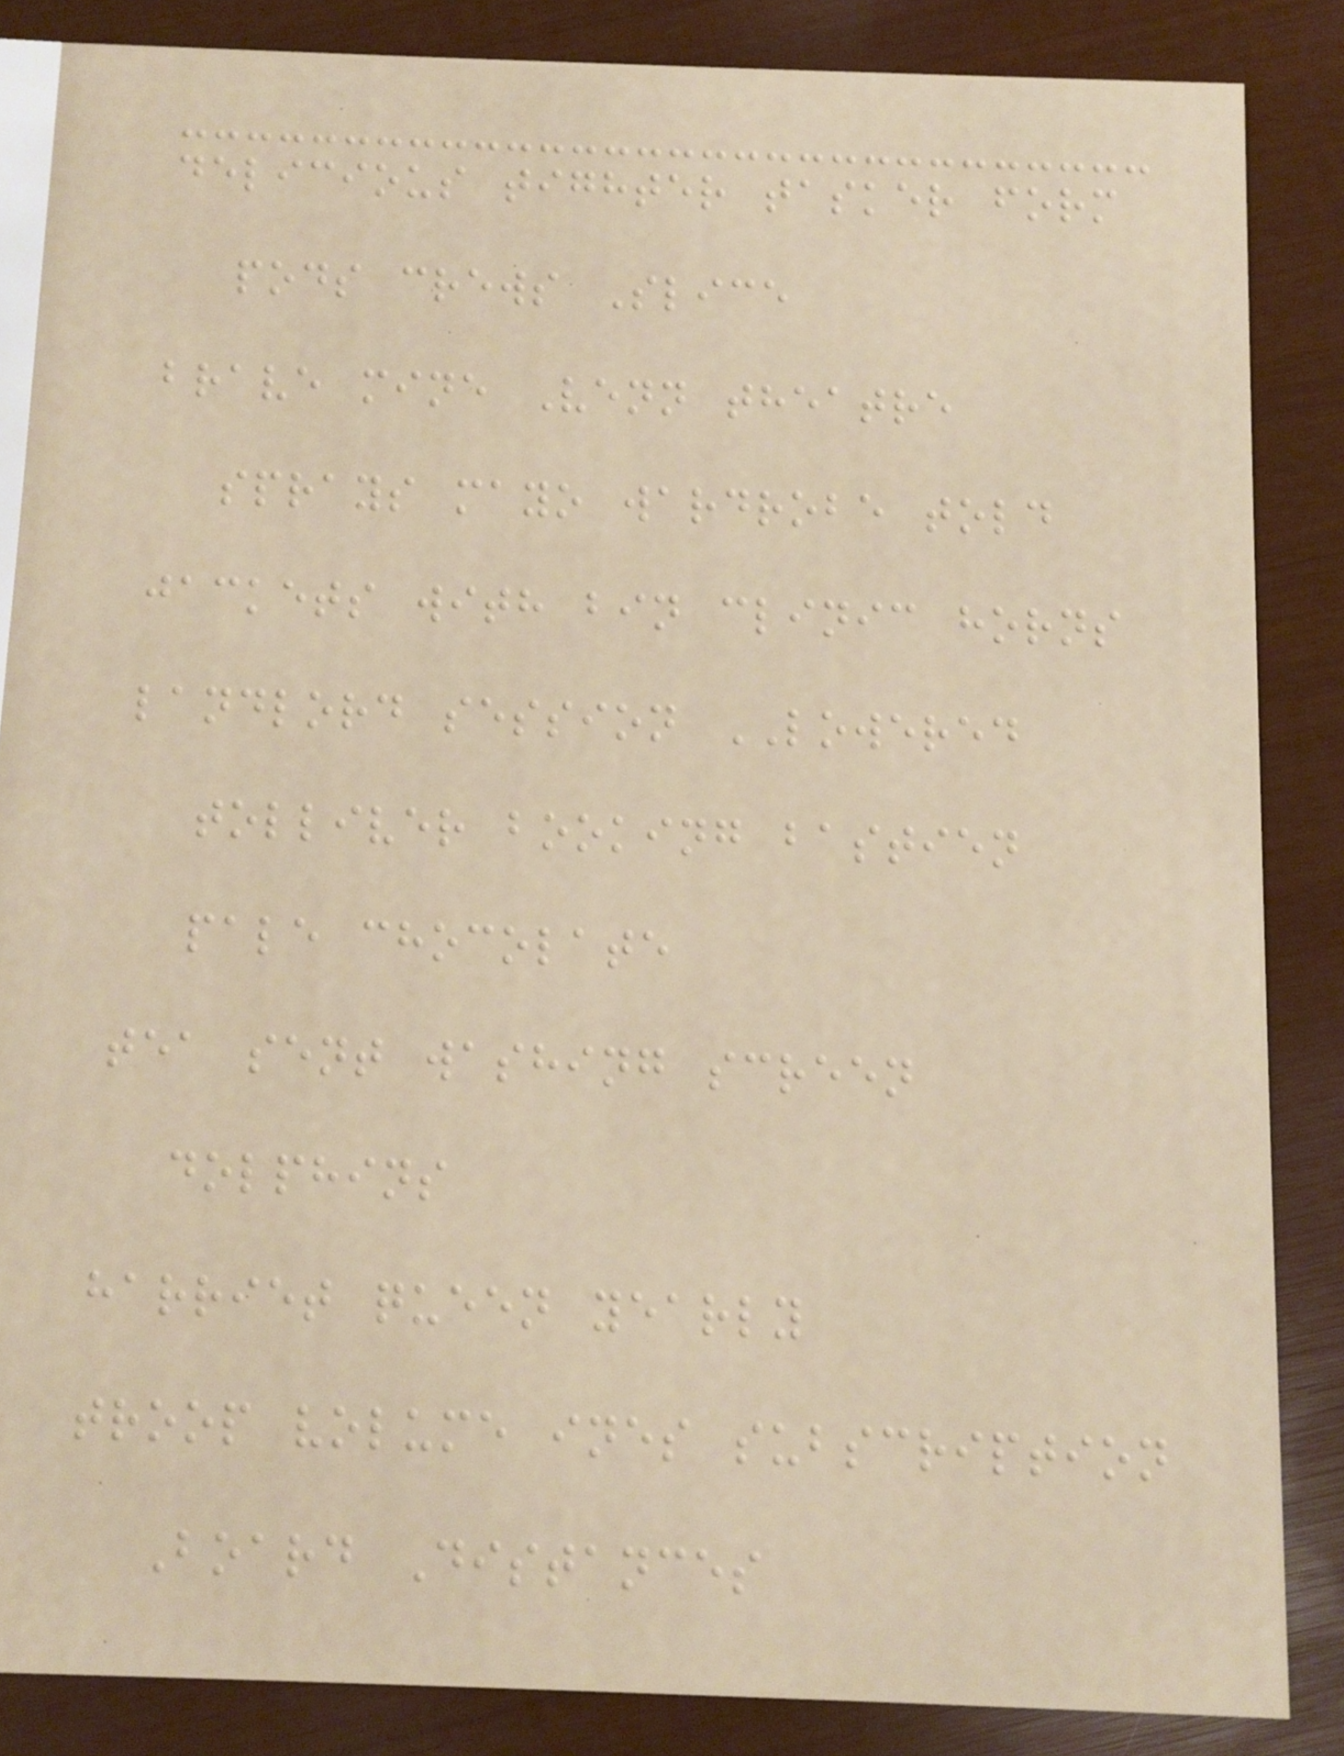delicious tighter tasker form
pods crews Slice
brave mine Venn theatre
sprays mayo wardrobe told
jackets with bin clinic horns
landlord session LOWERED
tolliver booking bastien
pale chocolate
tea sent washing screen
dolphins
harriet queen yearly
troop volume ines subscription
Board Distances
